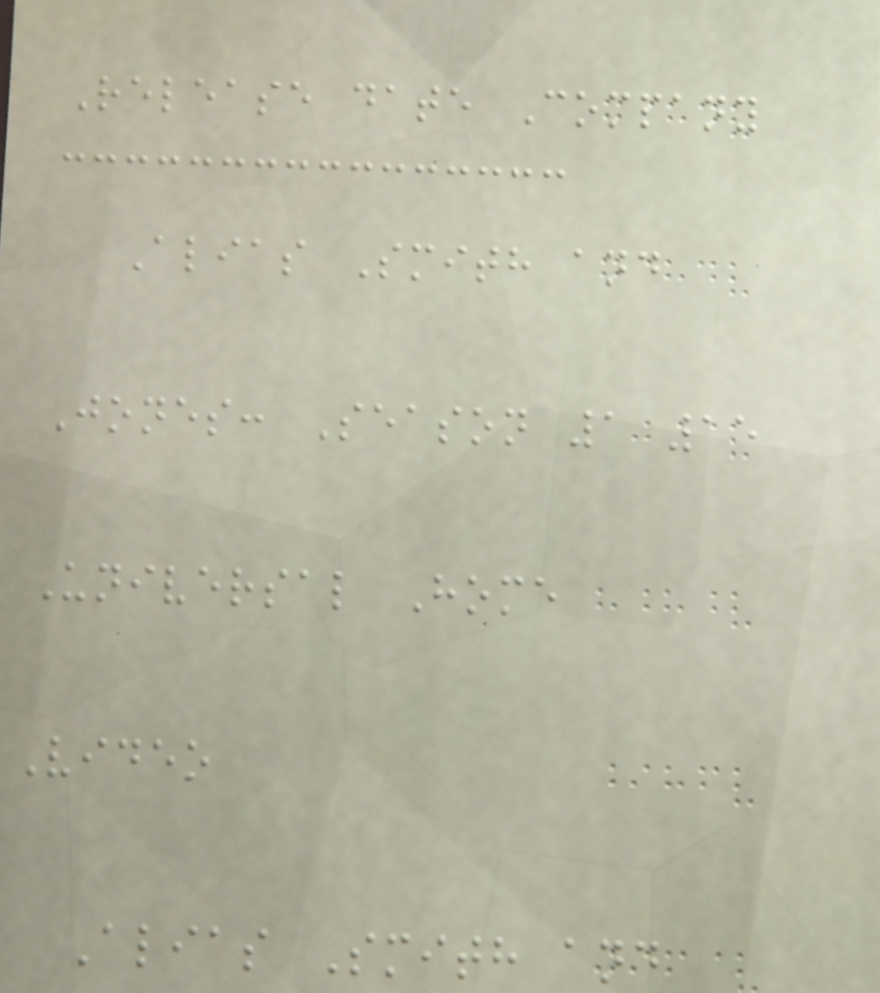Release date Company
Alias Smith and
Jones: Season 1 15
Universal Home
Video
Alias Smith and
